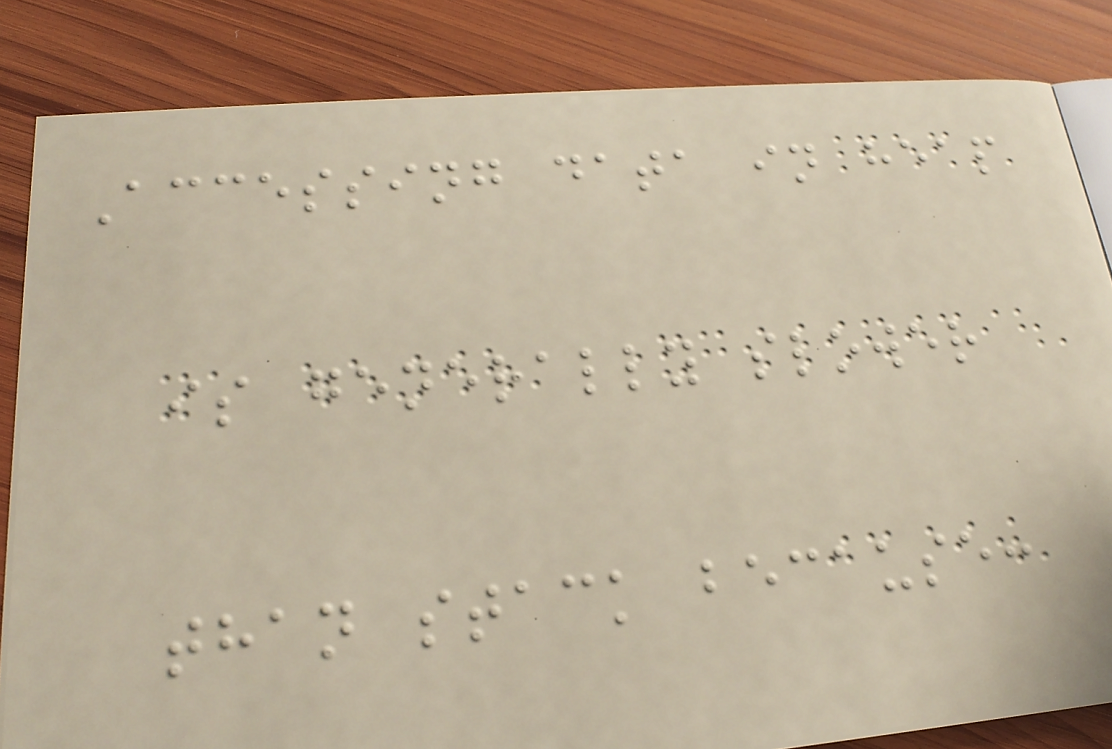Accessing data in heap
is generally slower
than stack because:
